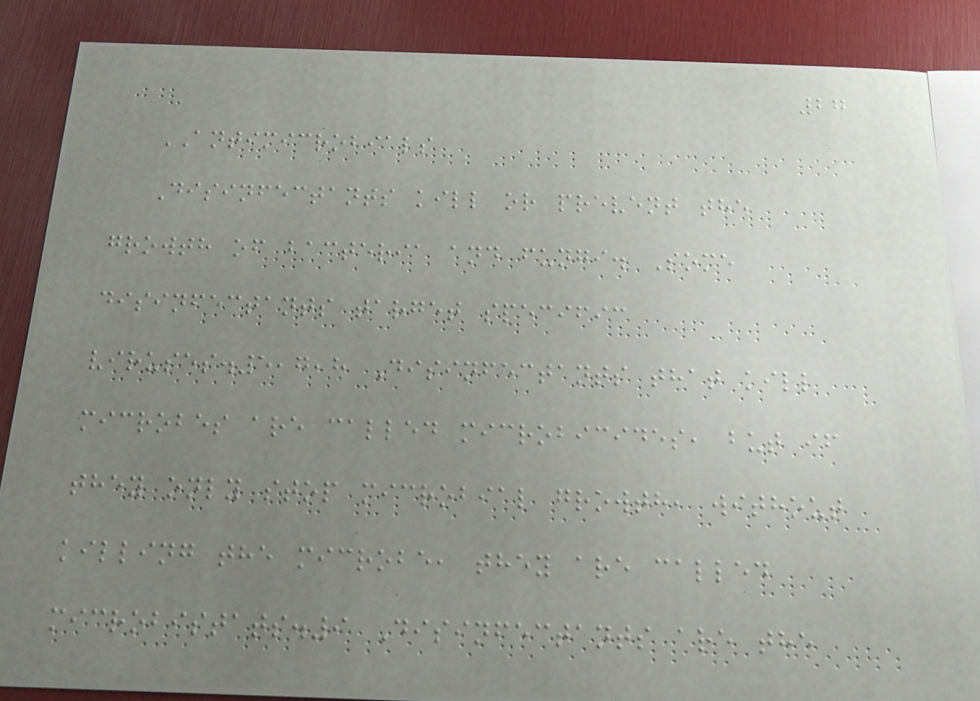27
ANTIMICROBIALS
Disinfectants kill or prevent the
growth of bacteria and fungi. Some
disinfectants target specific
viruses.5,7,8 Disinfectants that kill
microbes are called microbicides, but if
they only stop microbial growth, without
killing the microbe, they are called
microbistats.9 Disinfectants are the
